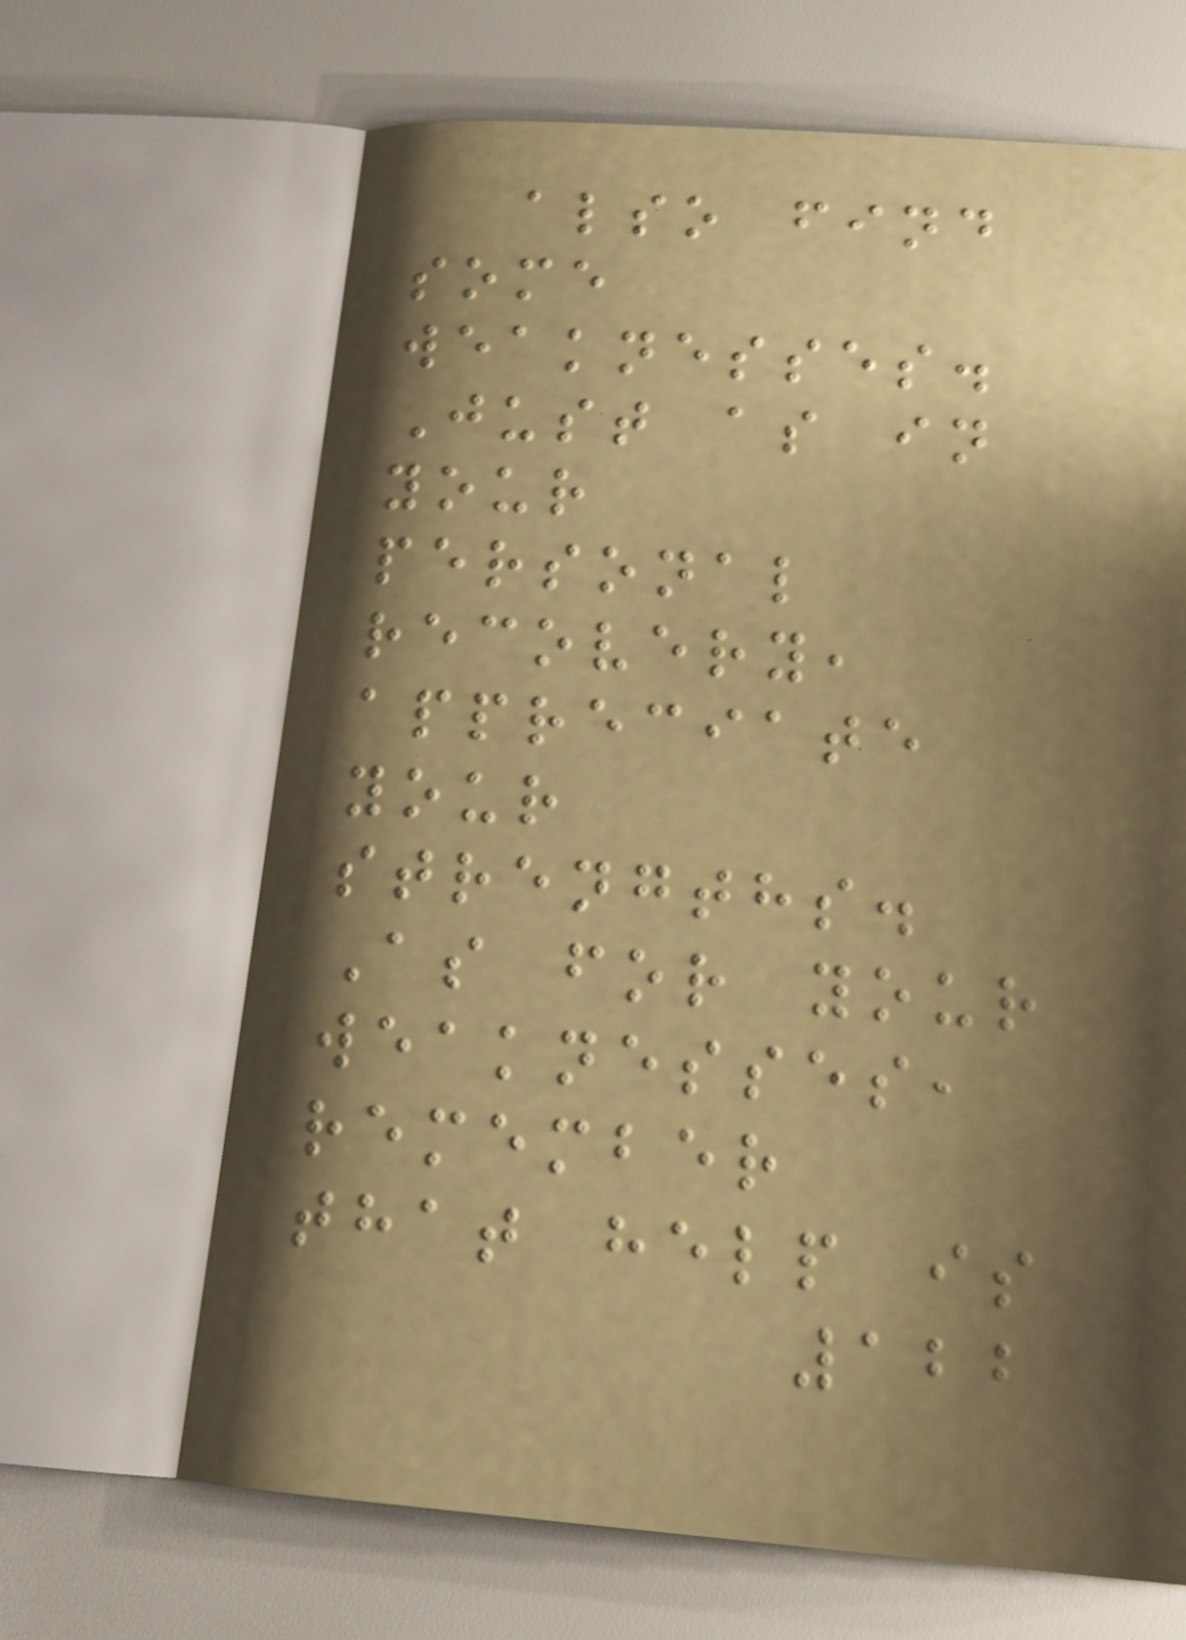also find
some
weaknesses.
Just as in
your
personal
recovery,
appreciate
your
strengths.
As for your
weaknesses,
remember
that help is
122
